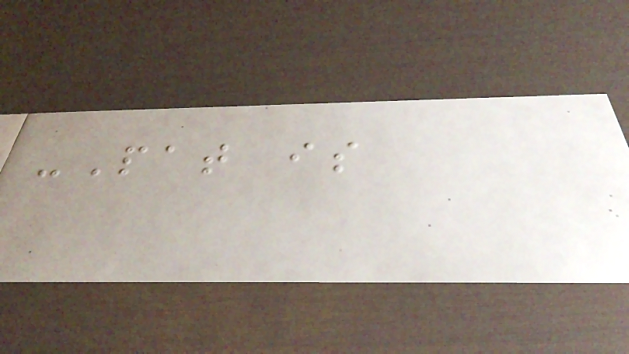-Pat is
